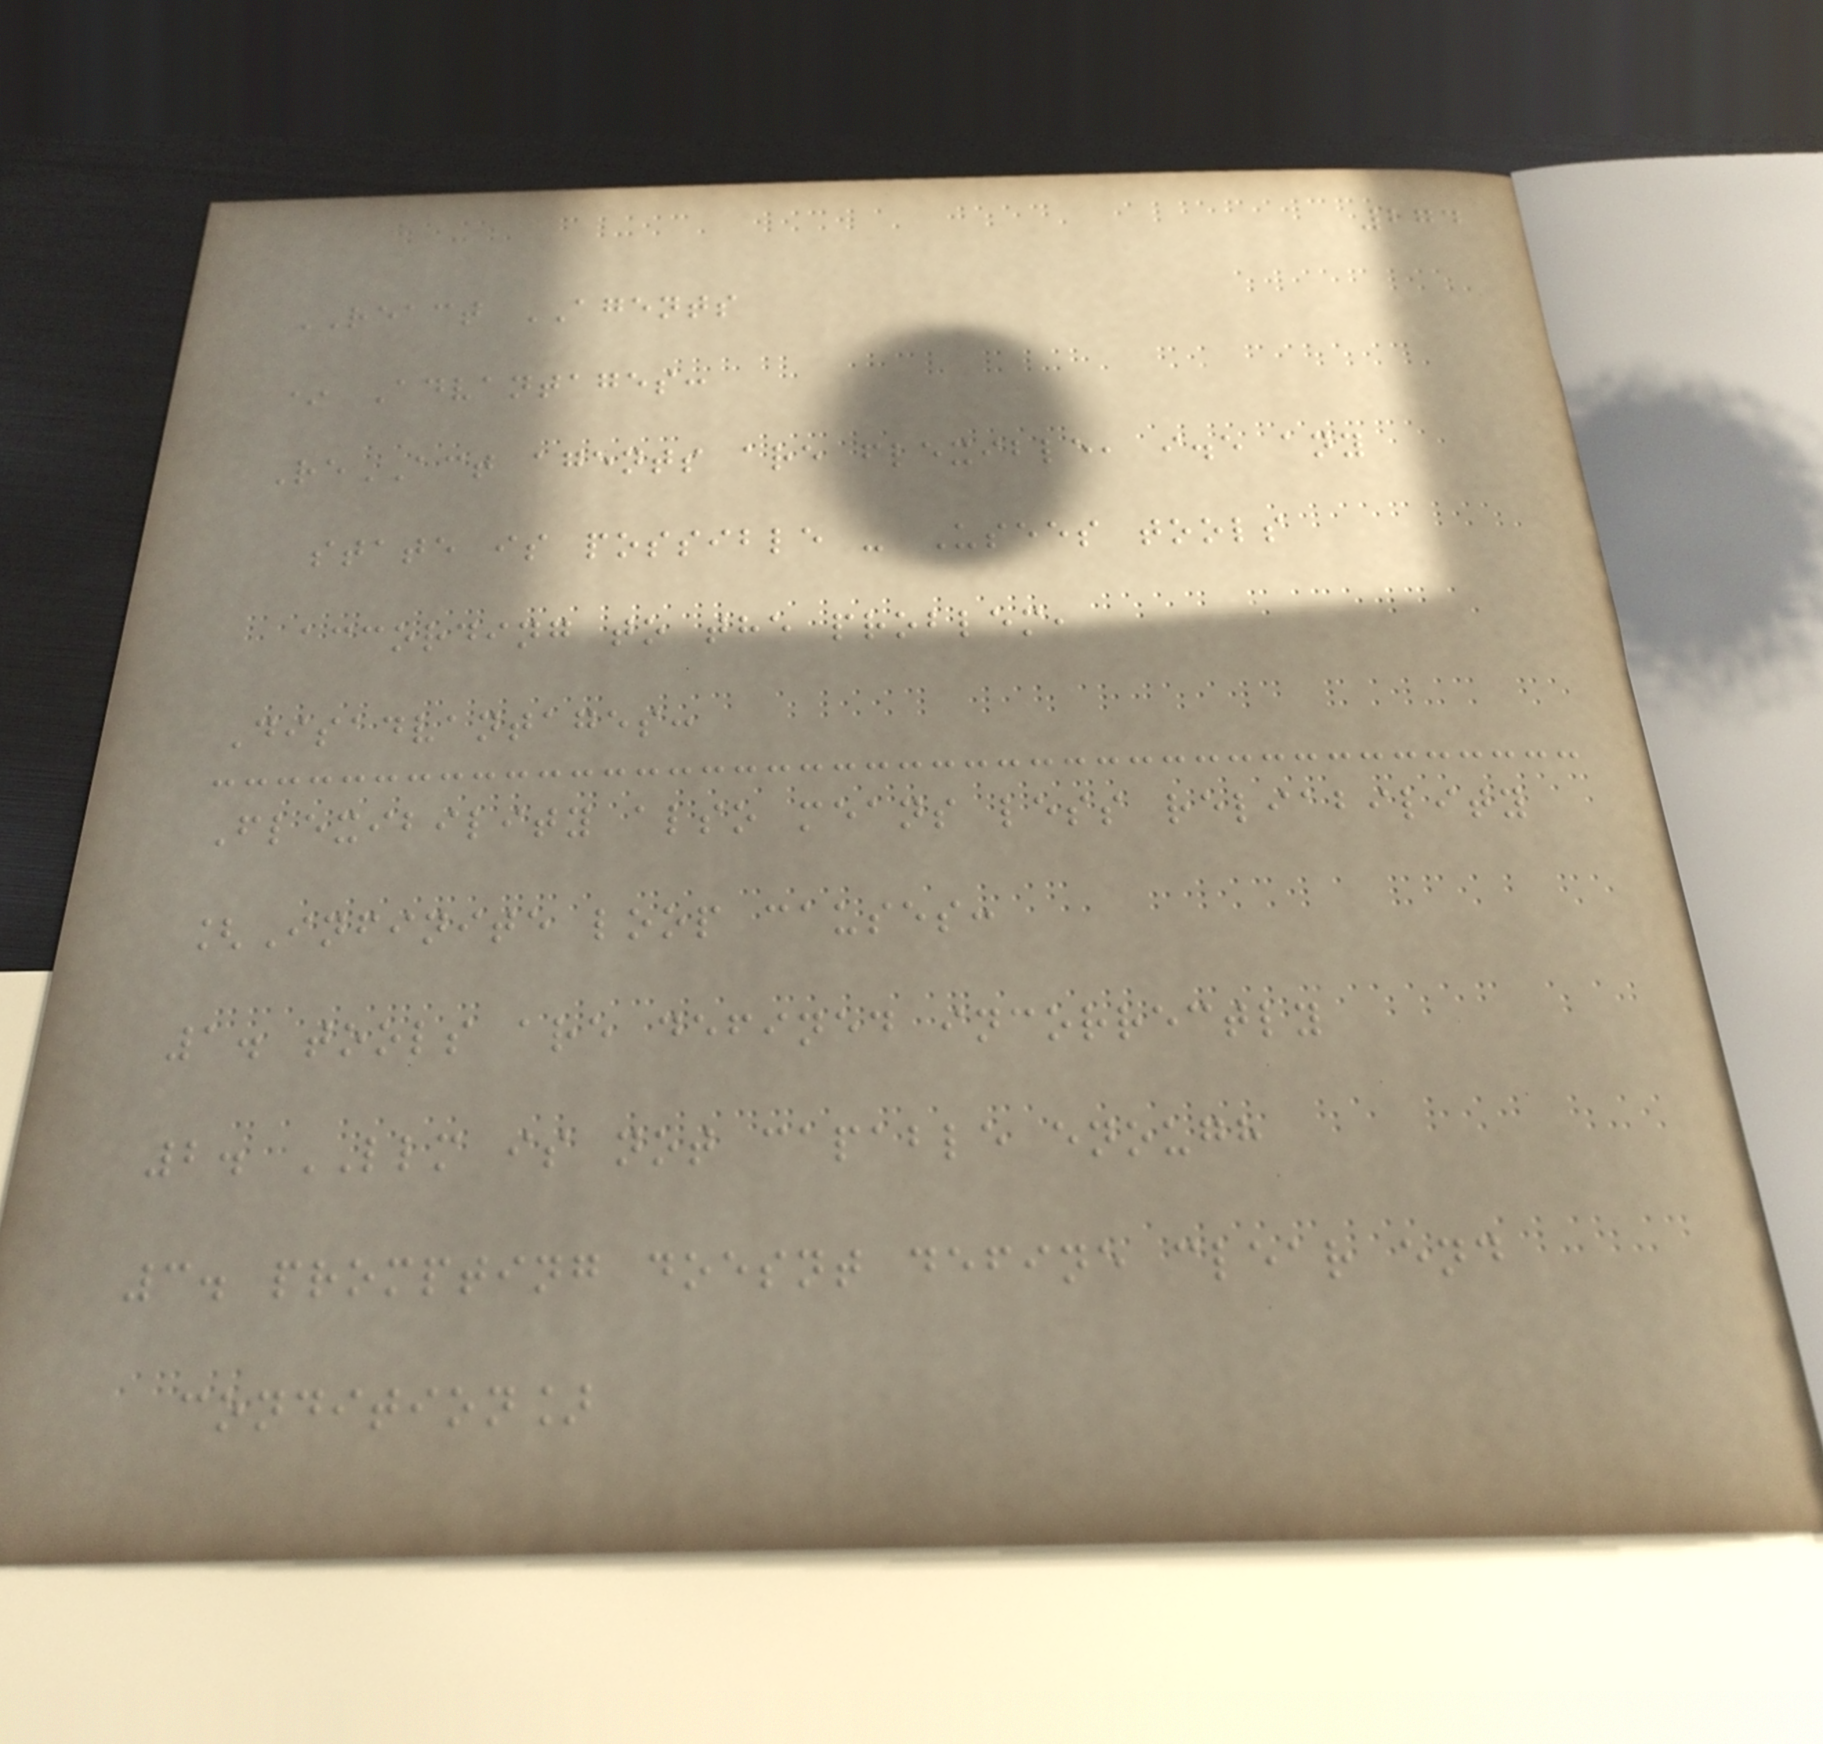274
REACT AGENTS
* Advantages:
ReACT agents are flexible, i.e any
state is possible - Usees tools
according to the problem,
Disadvantages:
Flexibility also means less reliability
[Infinite loop causes:
1. tools are defined incorrectly
2. LLM is not capable enough
3. prompting doesnt define clear end
condition]
